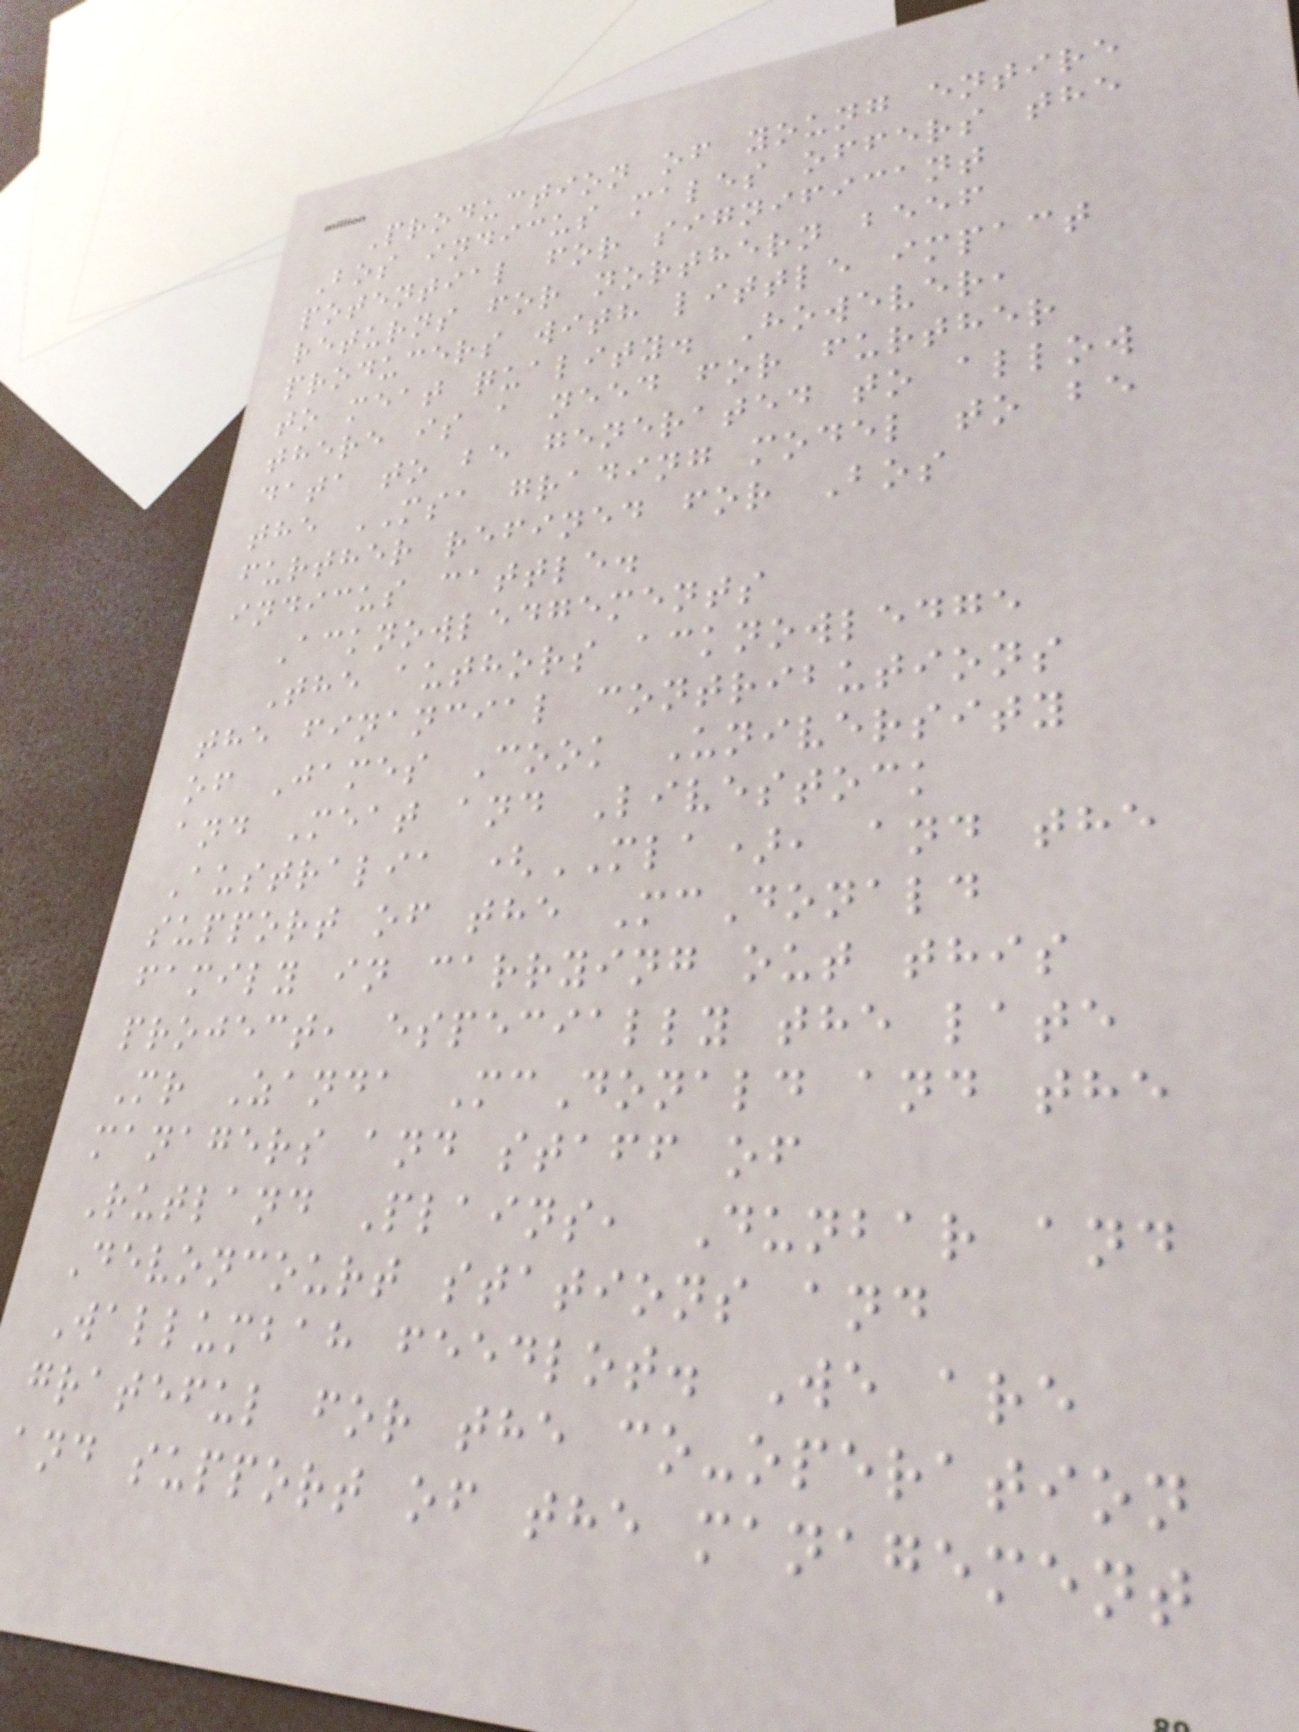Production of young entire
Bos indicus males offers the
potential for significant
returns for northern beef
producers with little impact
to meat quality. However,
there is a need for further
data to be generated to allow
the MSA grading model to be
further refined for Bos
indicus cattle.
Acknowledgements
The authors acknowledge
the financial contributions
of James Cook University
and Meat and Livestock
Australia (MLA), and the
support of the McDonald
family in carrying out this
project, especially the late
Mr Zanda McDonald and the
managers and staff of
Rutland Plains, Dunbar and
Devoncourt stations and
Wallumbah feedlot. We are
grateful for the co-operation
and support of the management
